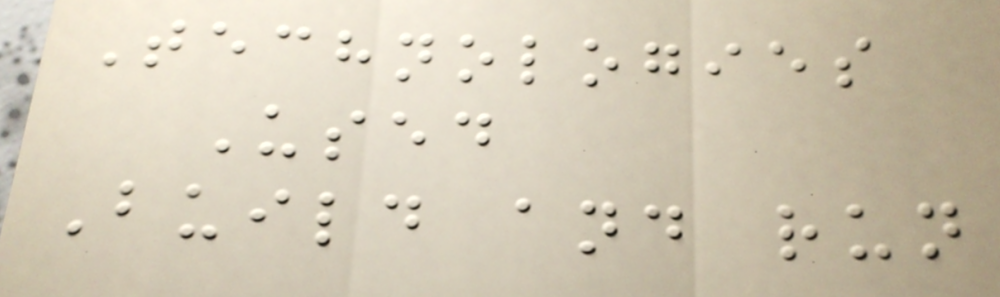Technologies
Used
Build and run
